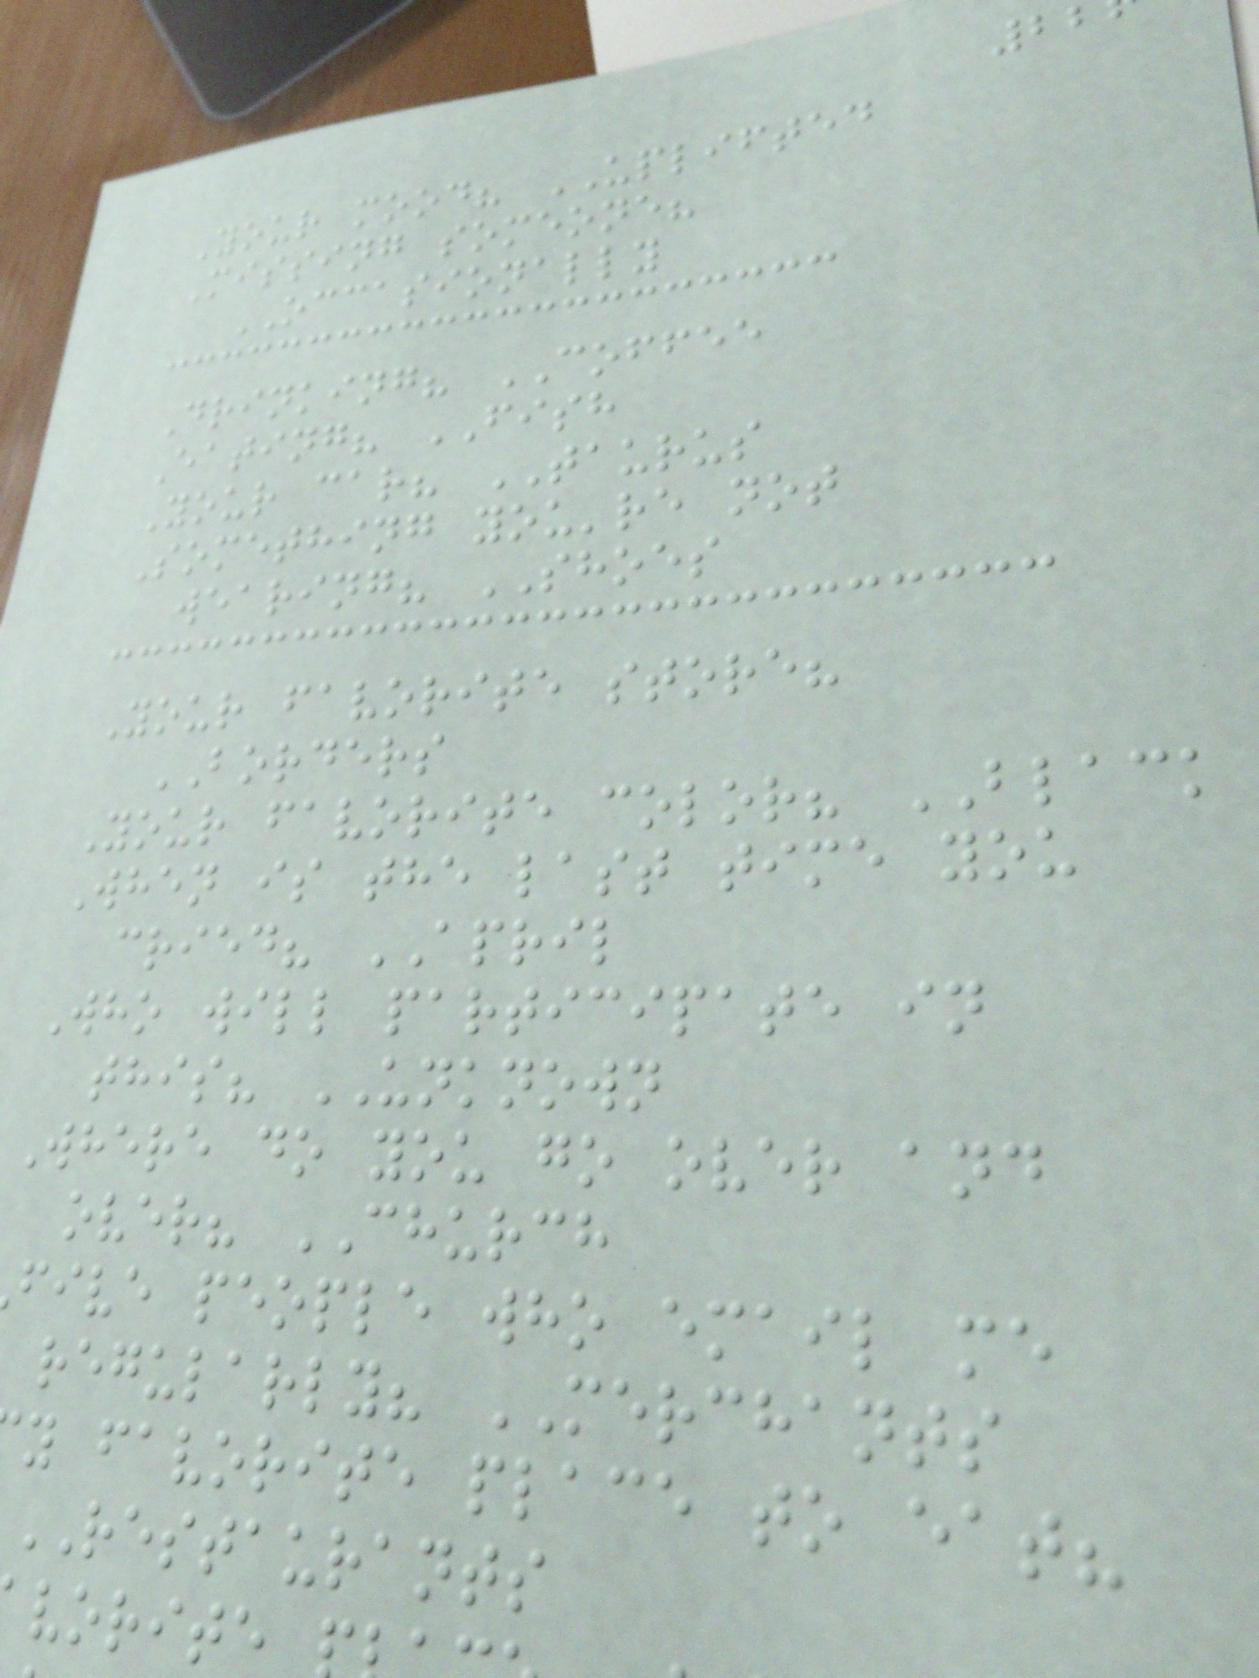Your mood? UPLIFTED
Missing someone?
OCCASIONALLY
Drinking? COFFEE
Eating? FISH
Your car? TAURUS
Something you're not
wearing? SHOES
Your favorite store?
BORDERS
Your favorite color? BLACK
When is the last time you
cried? APRIL
Who will participate in
this? UNKNOWN
Where do you go over and
over? CHURCH
five people who email me
regularly? MERCHANTS
y favorite place to eat?
RESTAURANTS
